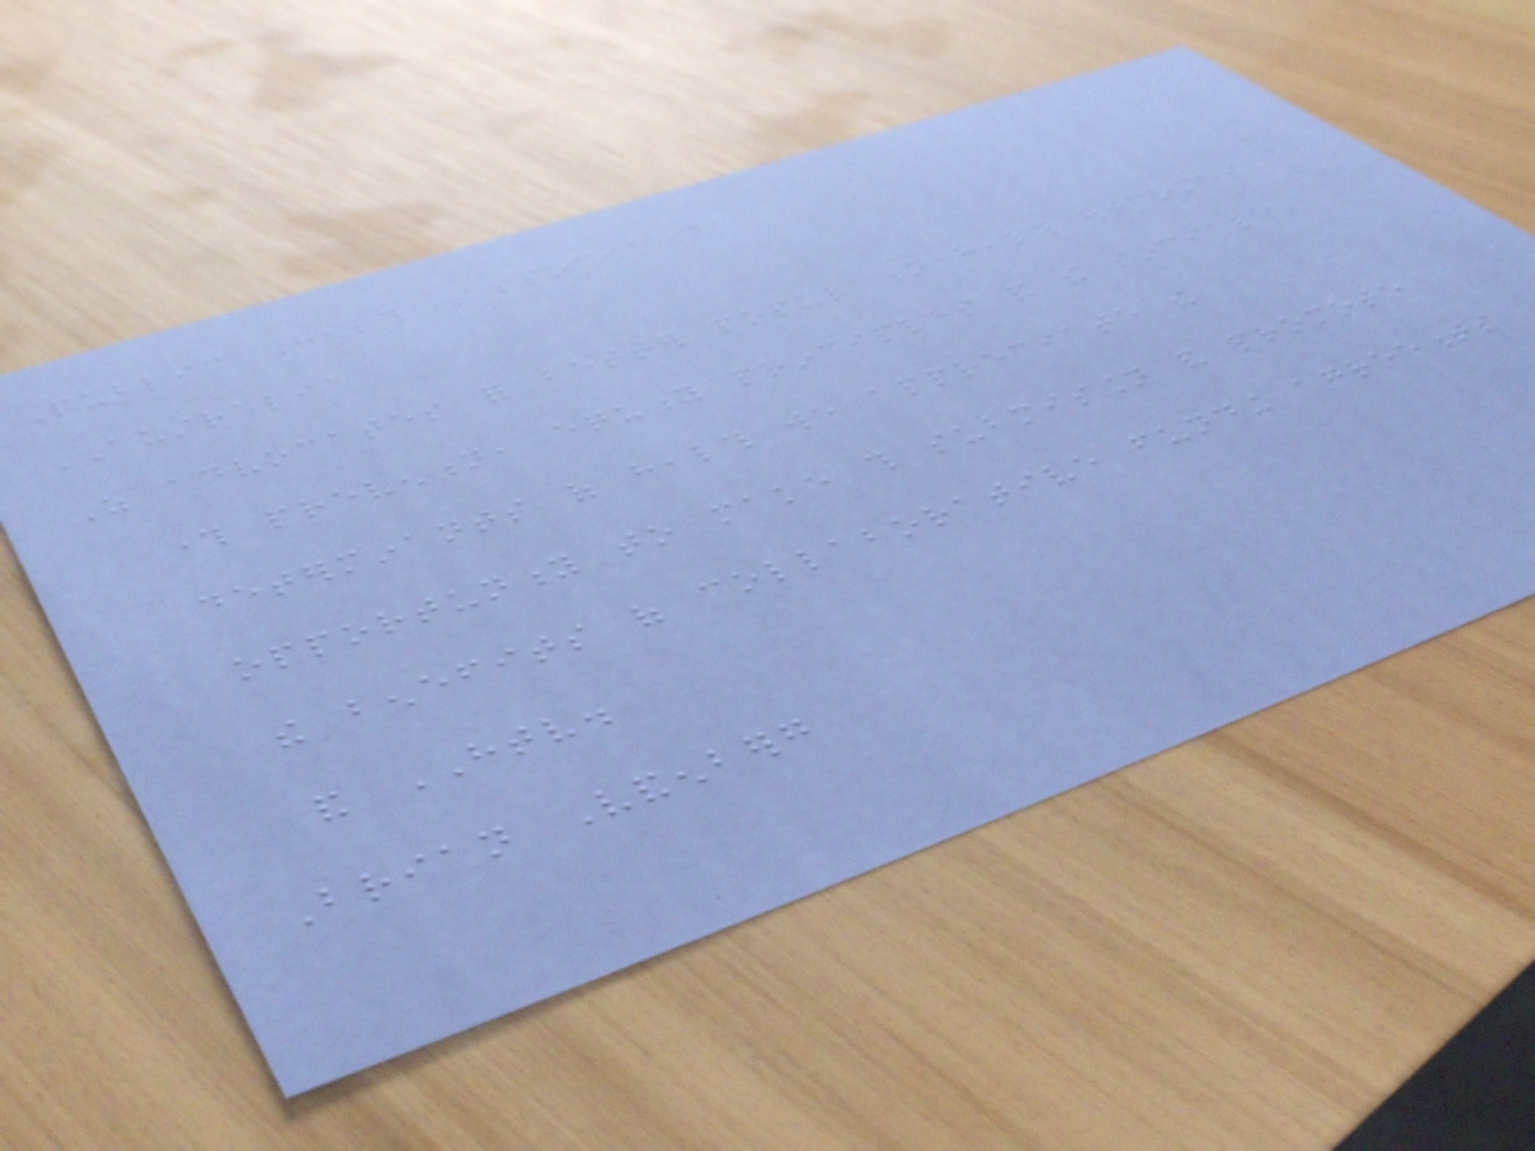Public Health Association
AUSTRALIA
As advocates for better population health outcomes
through prevention, equity principles and the social
determinants of health we appreciate the
opportunity to make this submission and promote
the benefits of collaborative funding agreements
and HTV.
Brian Vandenberg
